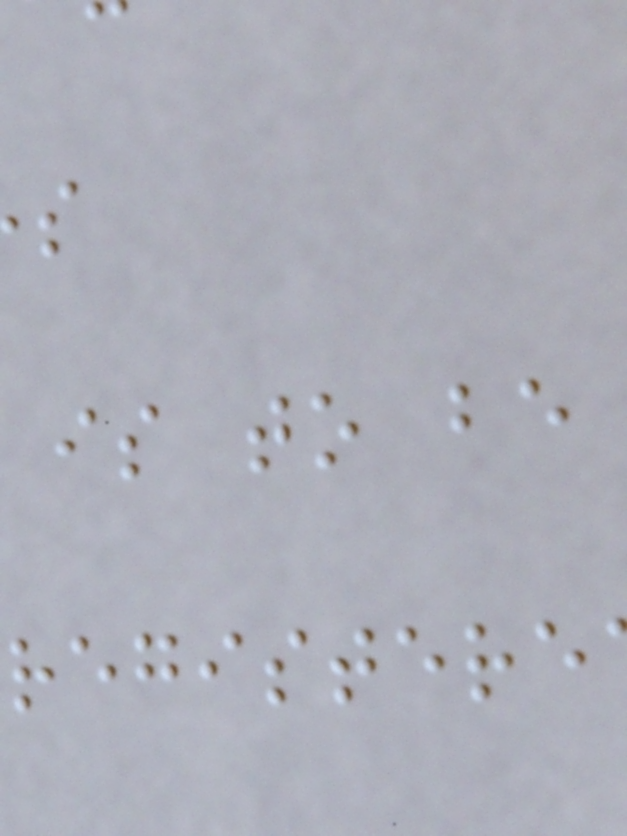is to be
registere
